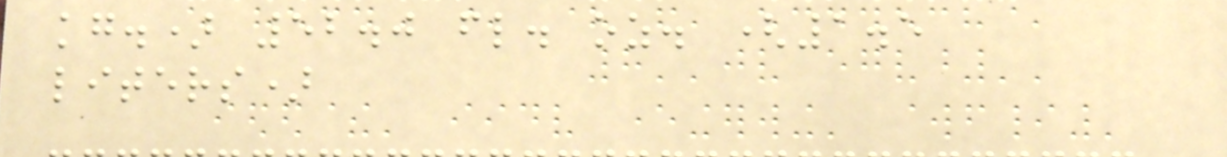kg.) 52.0 fl. oz. (1.5
liters)
